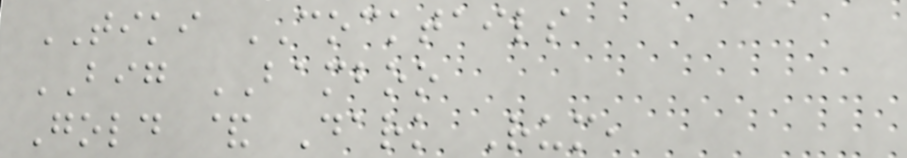TIKI COCKTAILS
BIG BAMBOO
Gold & Dark Rum,
